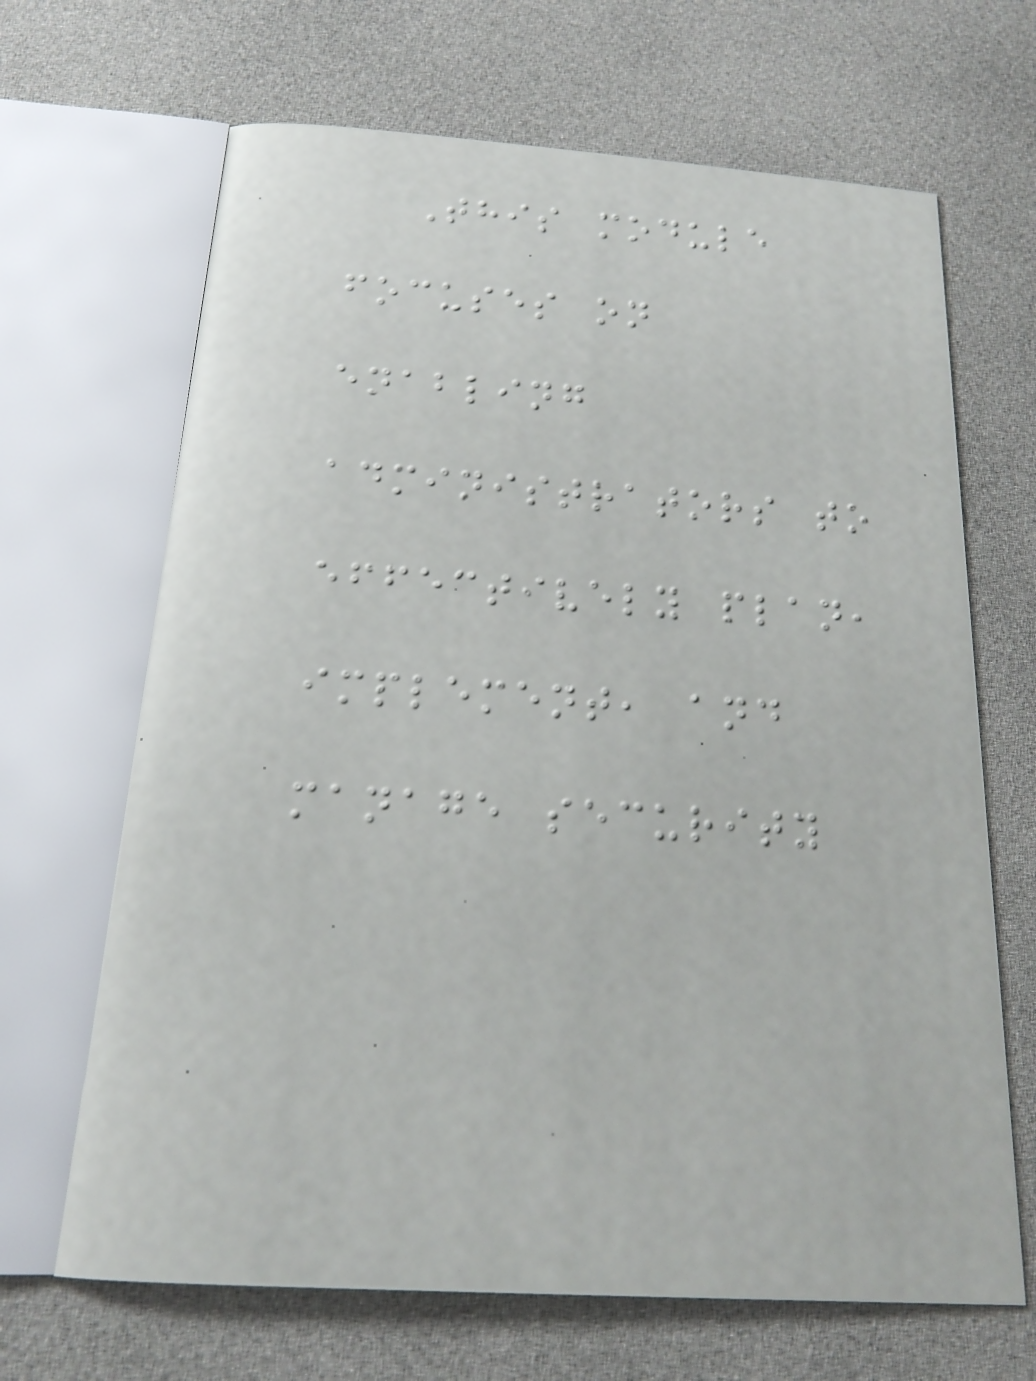This module
focuses on
enabling
administrators to
effectively plan,
implement, and
manage security
